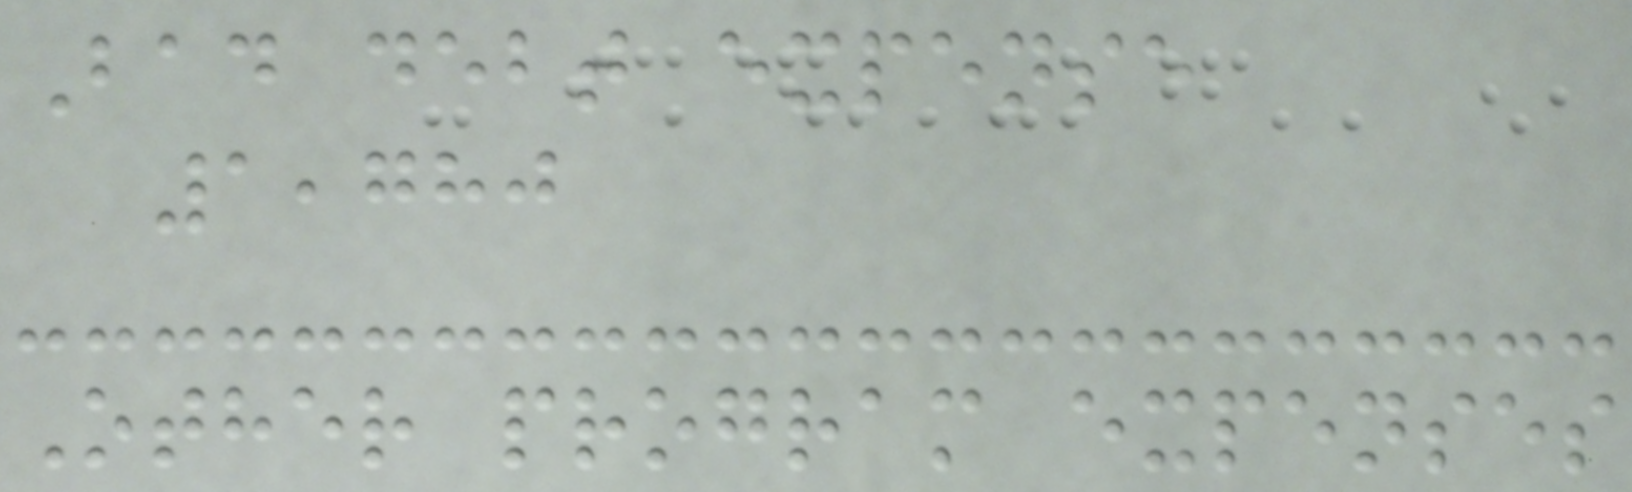Bad debt expense
1,780
Other program expenses
